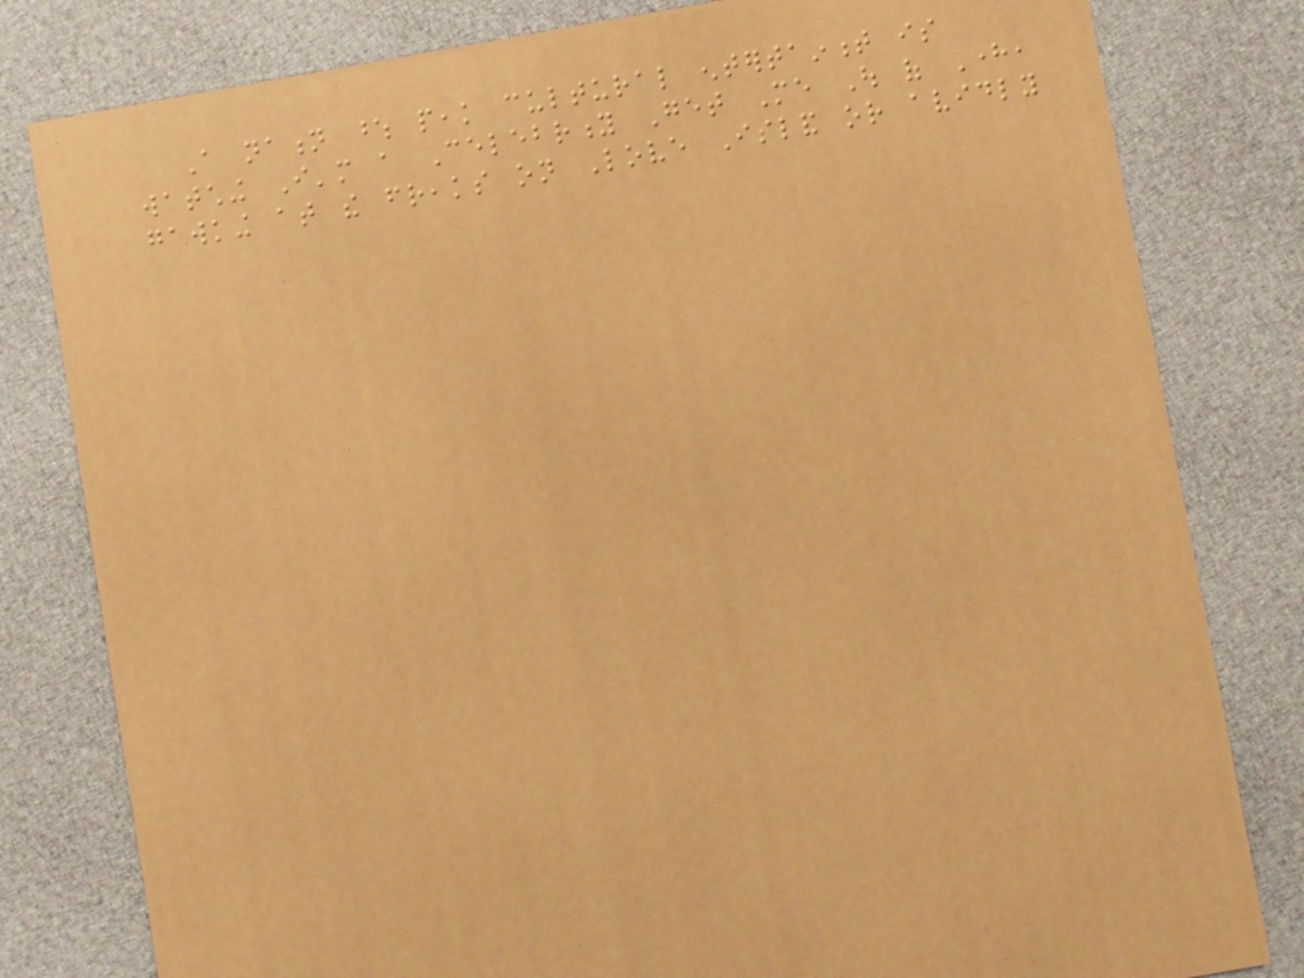A nation whose peak cultural entertainment is
watching I'm a Celebrity Get Me Out of Here,
gawking at the freaks on Love Island or avidly
